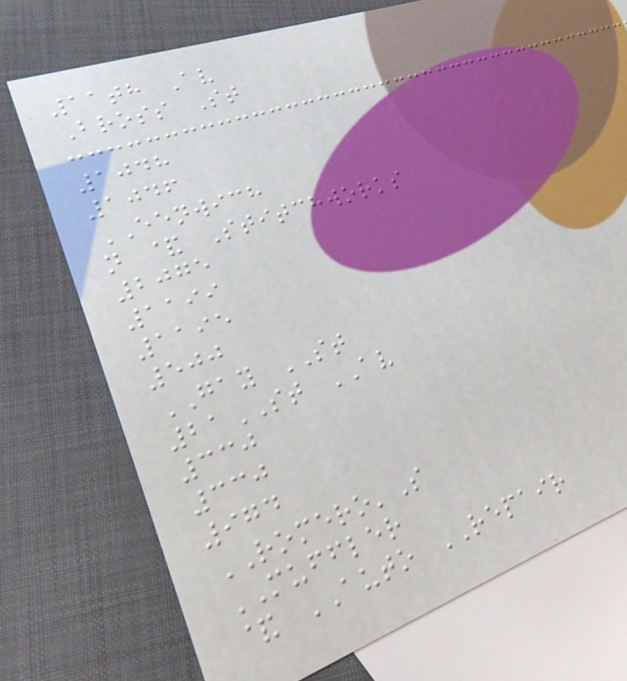11th Av
Bross St
1048
1046
EENWICH
n & Stitchworks
2075
1199
1195
500
GAY ST
21ST AV
330
330
974
ROMERO'S
MUFFLER
& AUTO REPAIR
